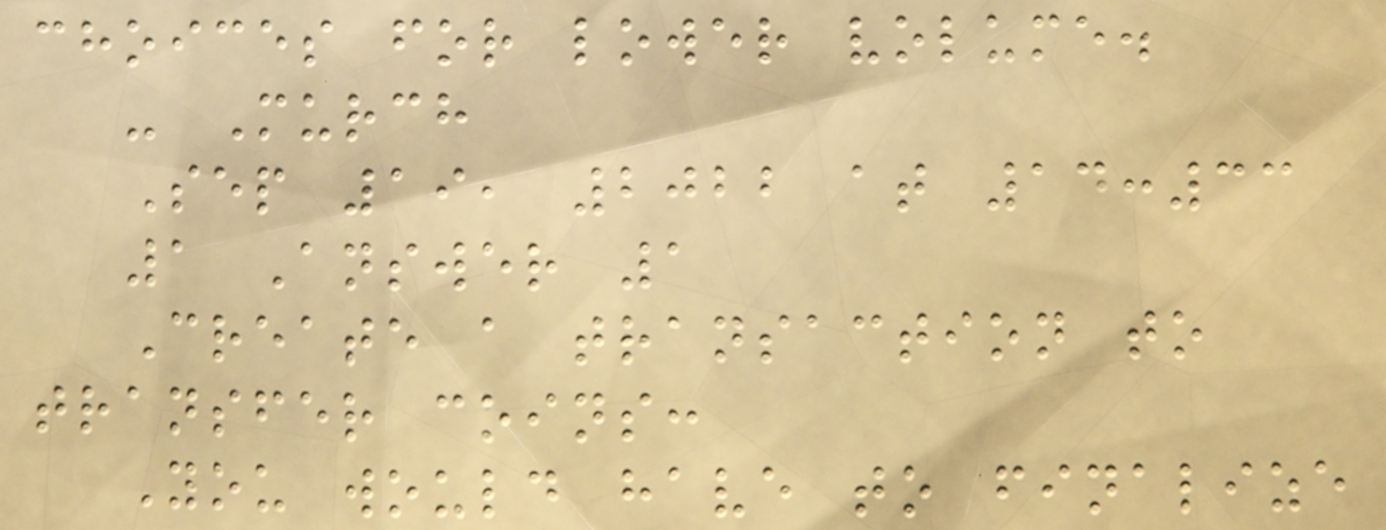choices for lower volume.
- Murch
Sep 19, 2022 at 14:33
1 Answer 1
Create a transaction to
transfer coins:
You would have to finalize
